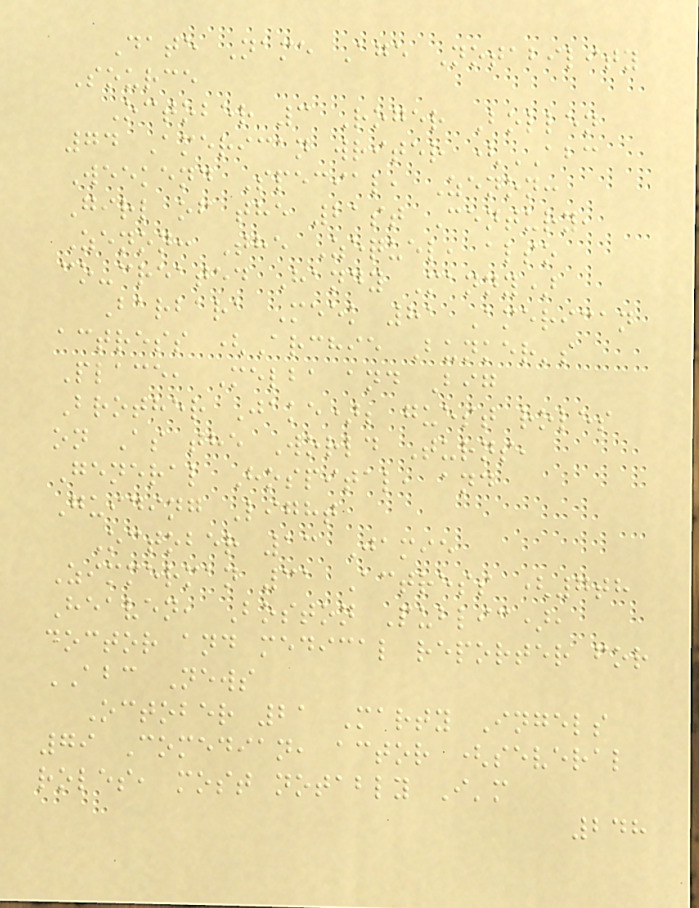Date Name Age Notability
Source
October 3 Roger Bollen
74 American writer (ABC
Weekend Special, Zenon:
Girl of the 21st Century,
Zenon: The Zequel, also
co-created Handy Manny)
Barbara Meek 81 American
actress (Archie Bunker's
Place, Melba and Big
Brother Jake); guest roles
on As the World Turns,
General Hospital, and
Guiding Light
October 13 Jamie
Zimmerman 31 Actress (7th
Heaven, Boston Public),
doctor and medical reporter for
ABC News
October 21 Marty Ingels
79 Comedian, actor (several
roles, most notably I'm
248
